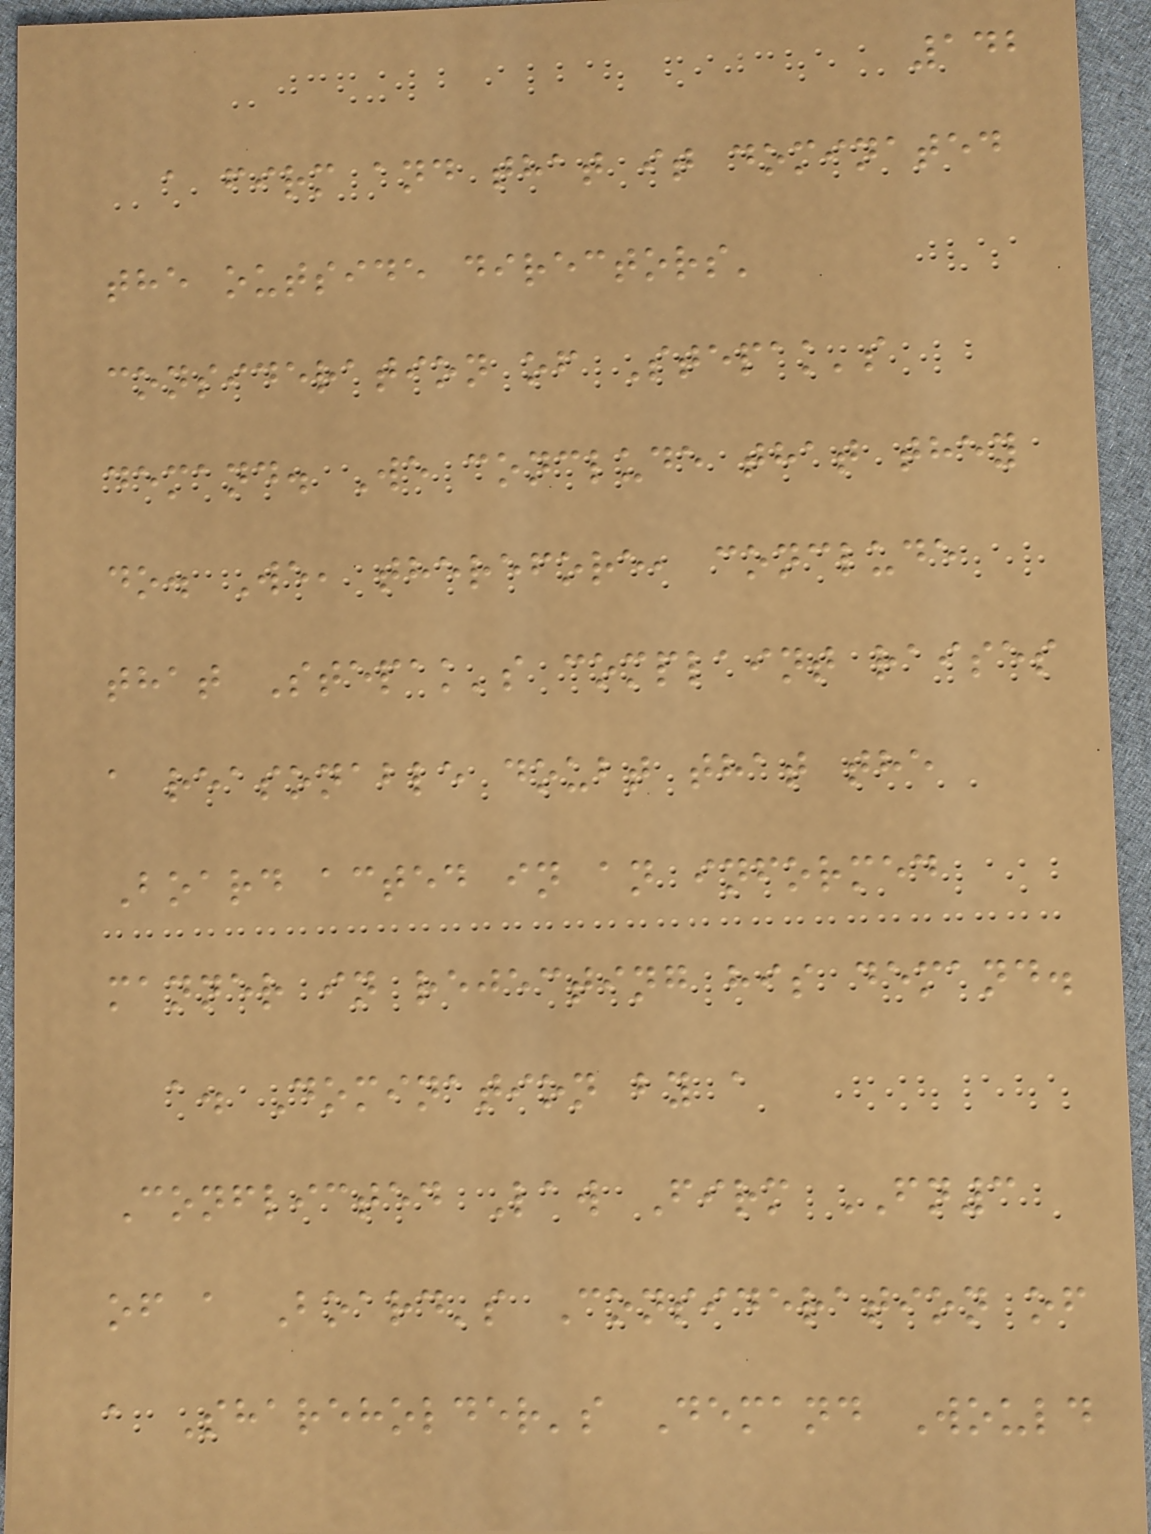142
a firm and that it dominated
the outside directors'
consideration of Stepak's
demand. We conclude that they
do. We, therefore, conclude
that Stepak's complaint raises
a reasonable doubt that the
Board acted in an informed
manner in rejecting his demand.
a. Domination by a
Conflicted Law Firm FN3
of a Board's Consideration of
a Shareholder's Demand Would
